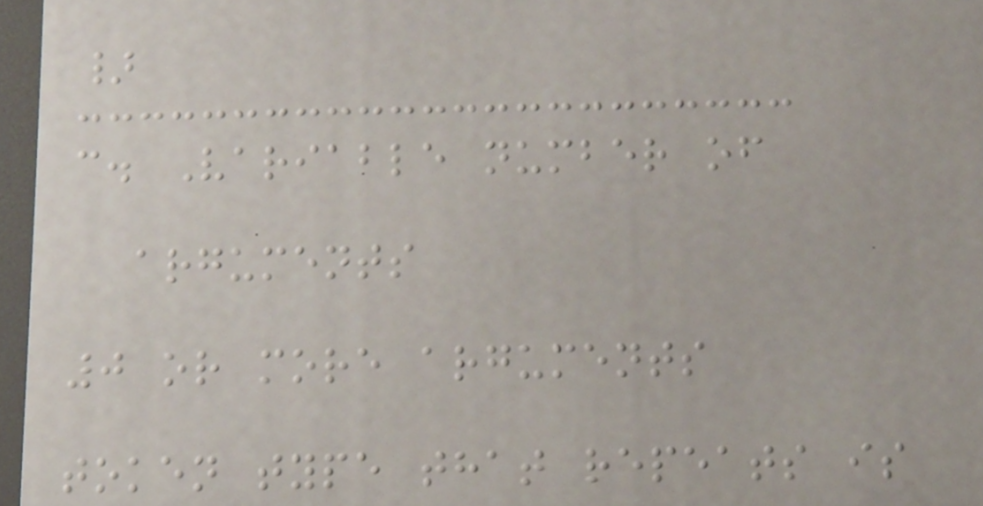}
c. Variable number of
arguments
0 or more arguments
token type that repeats is
